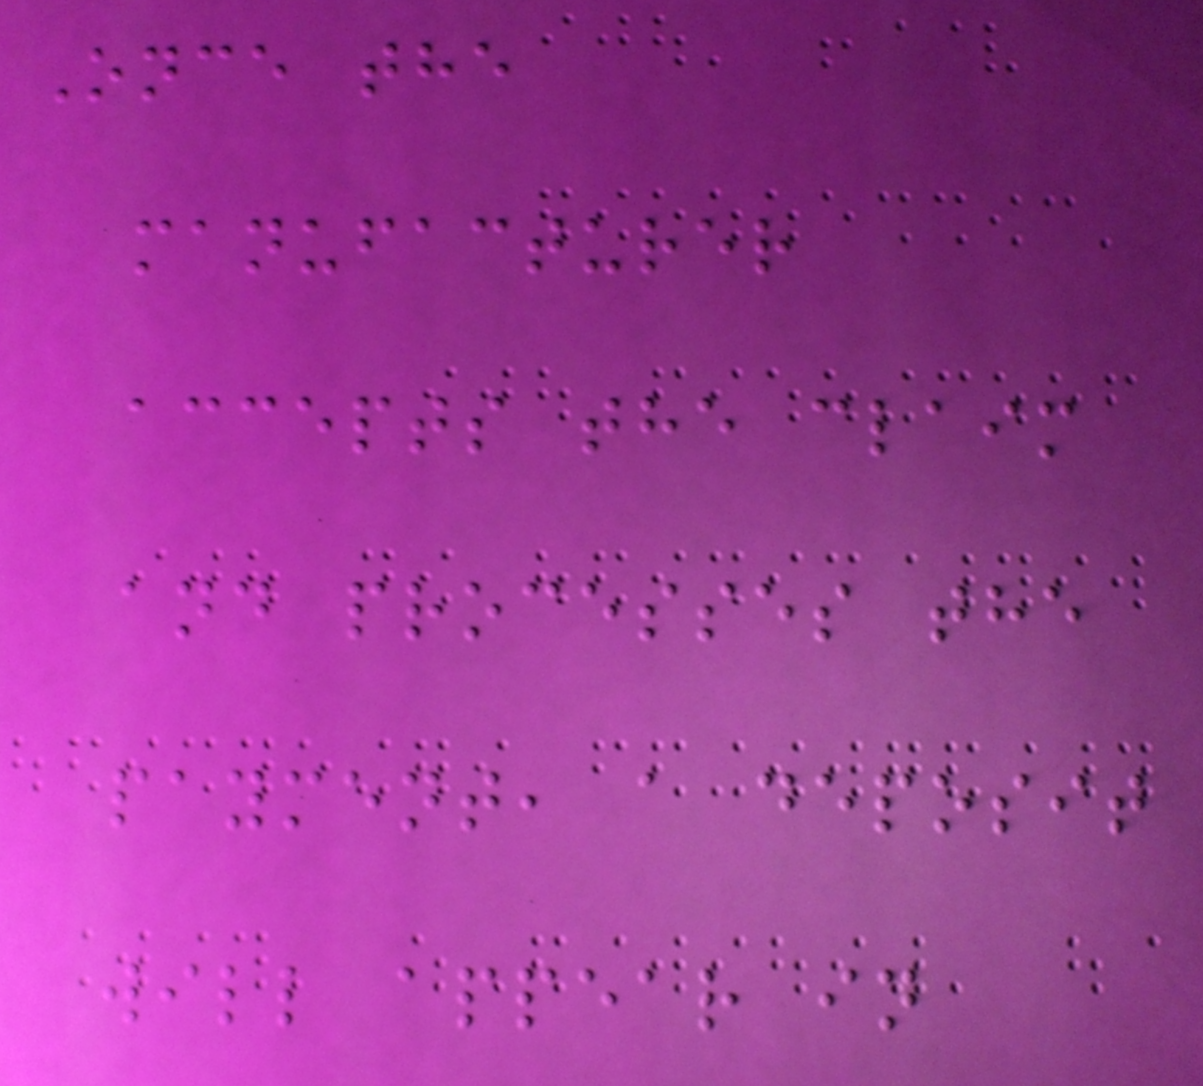Once the
manufacturer
accepts the claim
and processes the
payment, a deposit
will appear in
